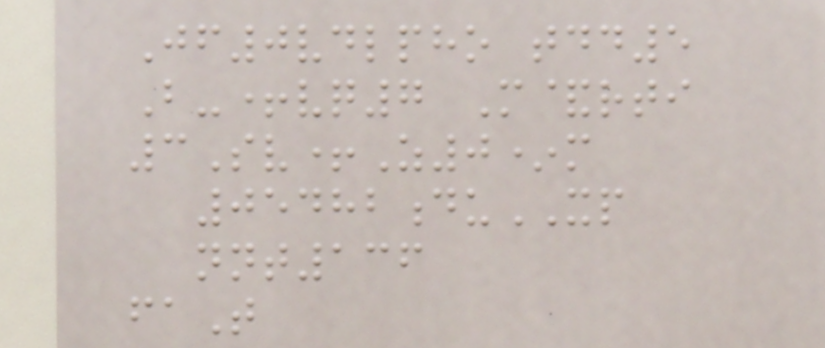Jf0vdlpho tdd5
B-+vq7 M&rti
3Sv+Z0*m
05482duXP
nnt136
faT
